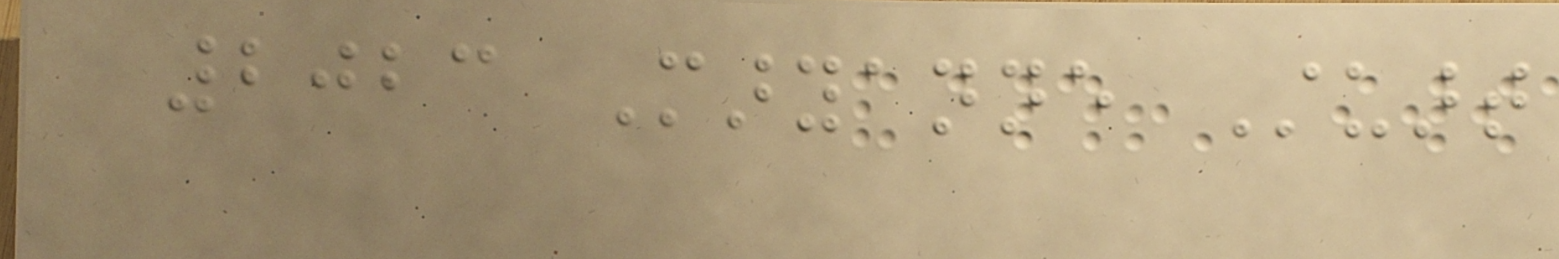2023 Maryanne Stuart
